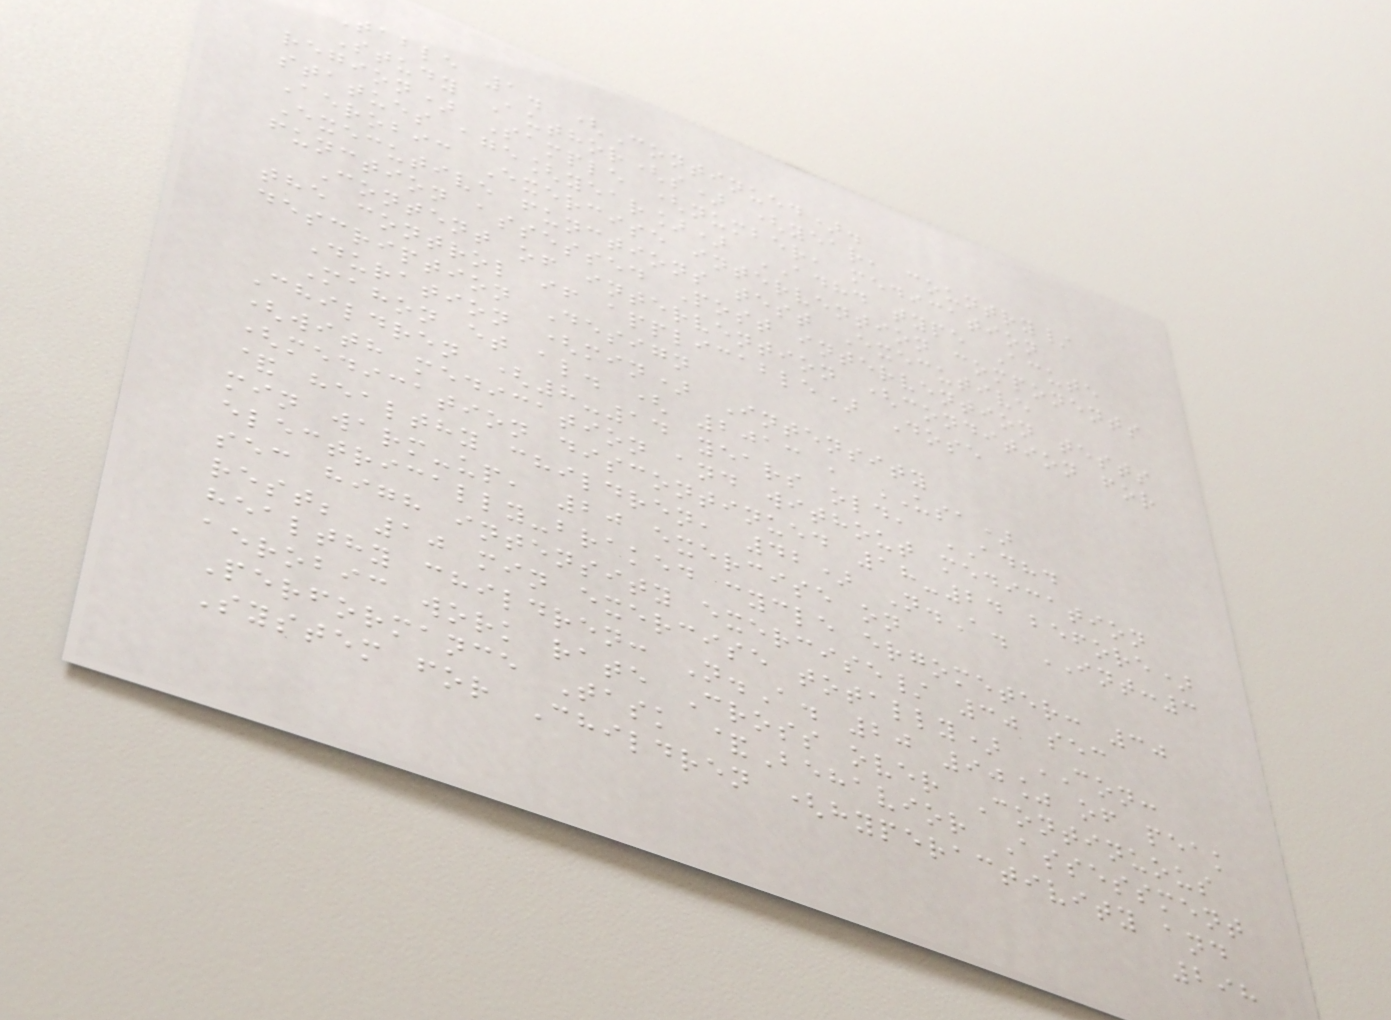Table 1. (Continued).
Study Author(s) (year, country/
region) Sample (number, medication
statues age[year]) ADHD type Acute
Aerobic Exercise intervention components
Executive functions test Executive
function assessed Post intervention tests
Content of intervention (condition for
the control if applicable) Dose
description Design
Duration (min) Intensity
Mahon et al. ( 2013 , USA)
Children (8-14 years old, ADHD
(with medication and without medication
(medication discontinued 18-24 before)
& healthy children, 42) N.A. INT:3
min warm-up, 20 exercise on
electrically-braked cycle ergometer: 30
sec high intensity exercise/ 30 sec
rest; 10 min exercise totally) CON:
healthy children: N.A. 20 90% of peak
aerobic work rate Cross over Continuous
Performance Task &Behavior Assessment
System for Children (hyperactivity and
298
